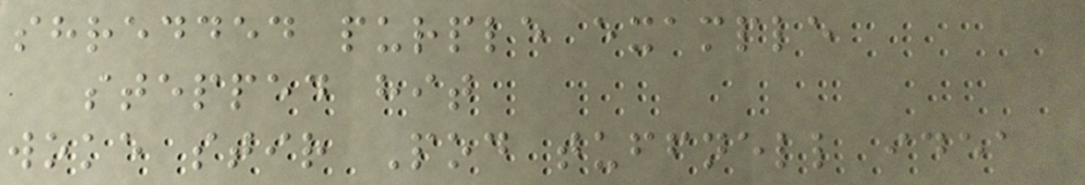shredded purple example
stepped hit
woke stir Pod tuffnell idea
